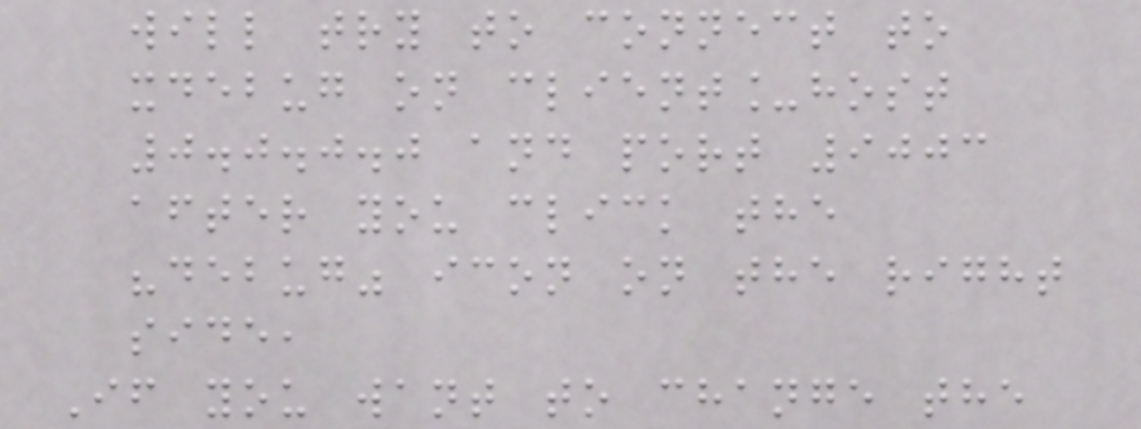will try to connect to
xdebug on client_host
0.0.0.0 and port 9003
after you click the
"debug" icon on the right
side,
If you want to change the
